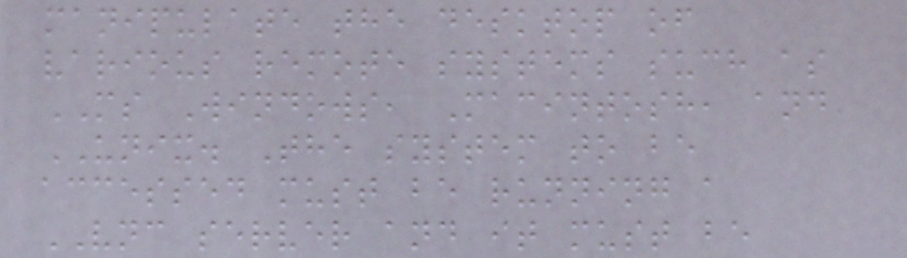manipulate the desktop of
various remote systems such as
MS Windows, Macintosh, and
UNIX. The system to be
accessed must be running a
VNC server and it must be
